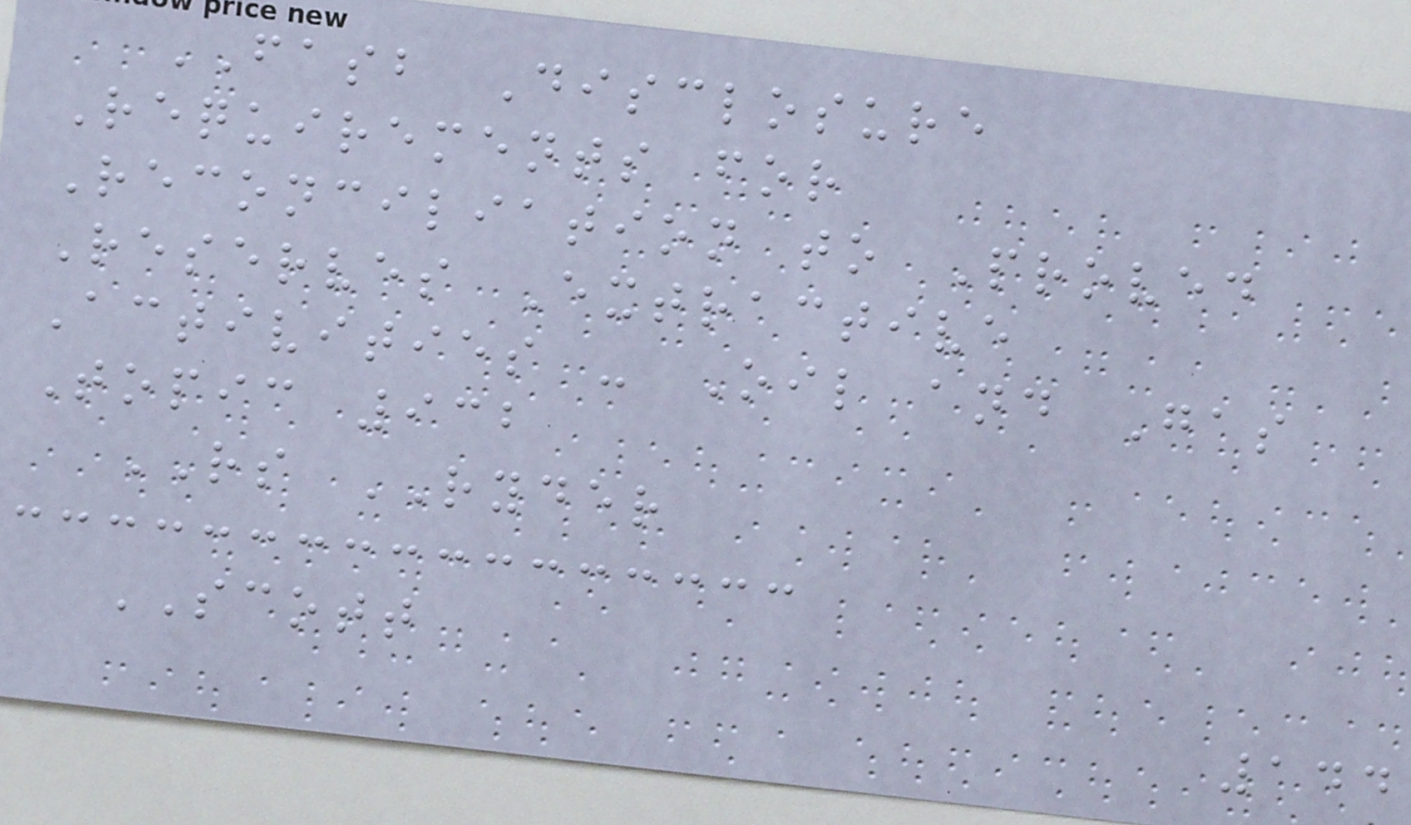FASB Disclosure
Requirements for
Reconciliation to Proved
Reserves Extractive
Activities - Oil and Gas
Topic 932
RS RYDER
SCOTT
144
